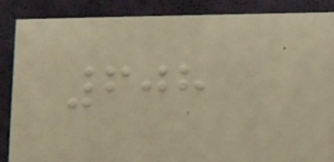608
